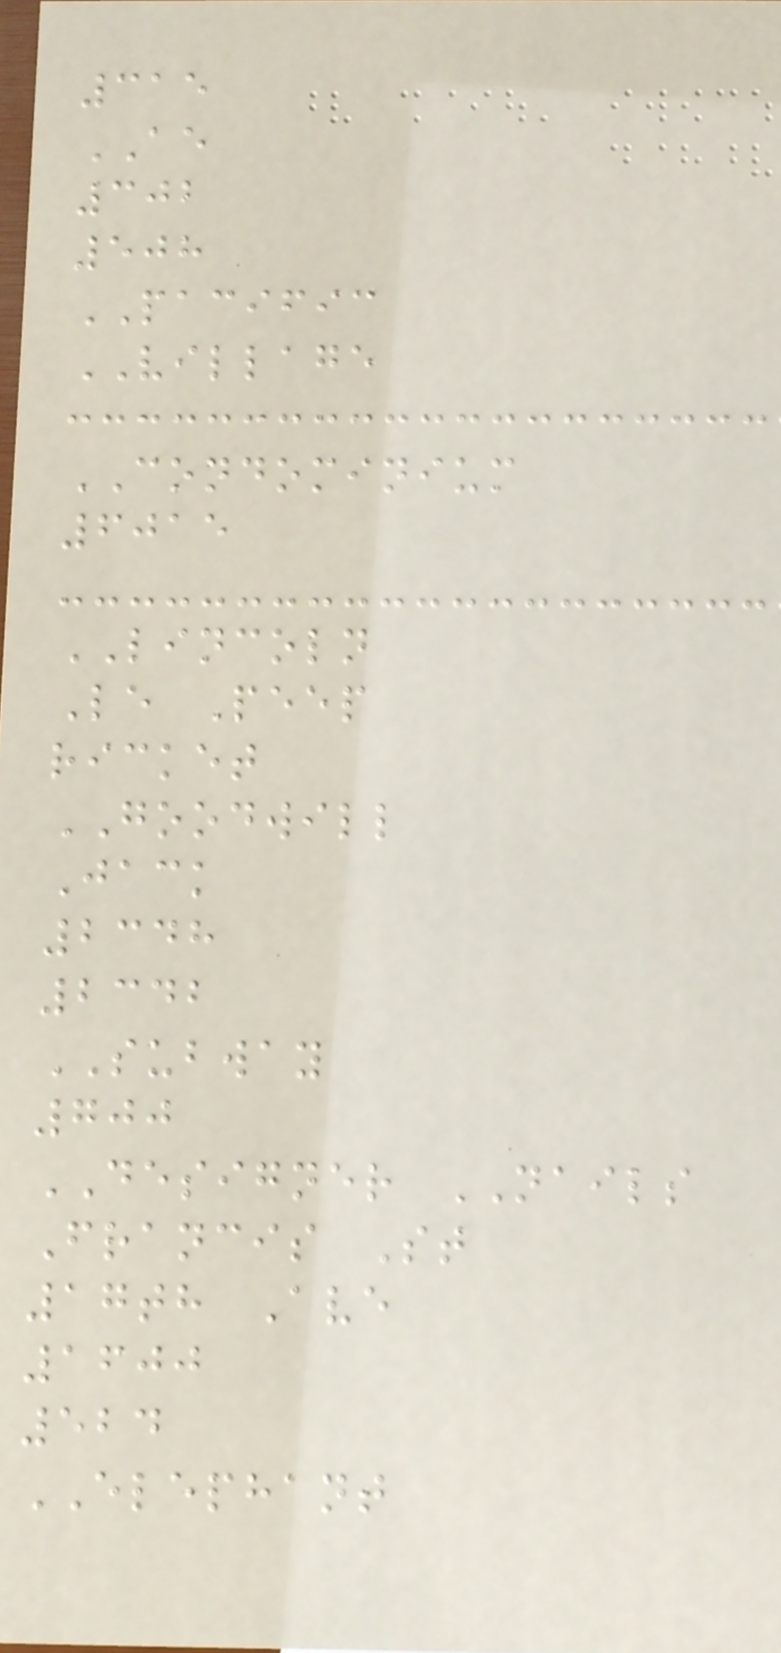315
AE
302
508
PACIFIC
VILLAGE
CONDOMINIUM
6015
LINCOLN
Le Peep
ricket
GOODWILL
Jack
2348
2342
SUBWAY
700
DESIGNER NAILS
Francis St
17th Ave
1600
524
ELEPHANT
